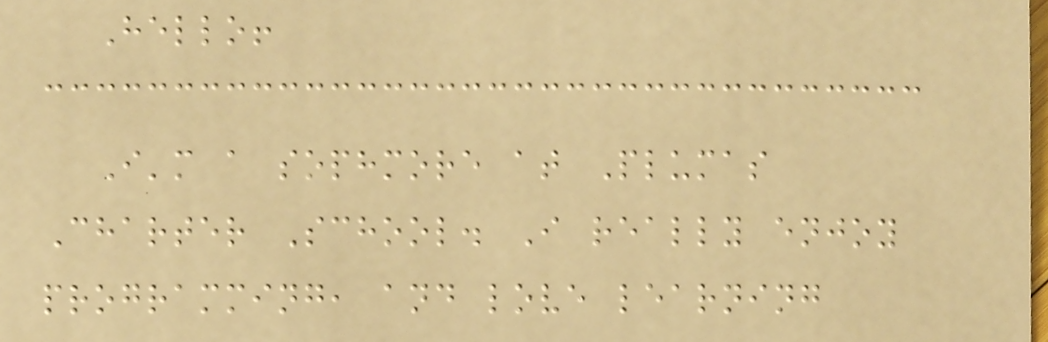Hello!
I'm a sophmore at Plumas
Charter School. I really enjoy
programming, and love learning
